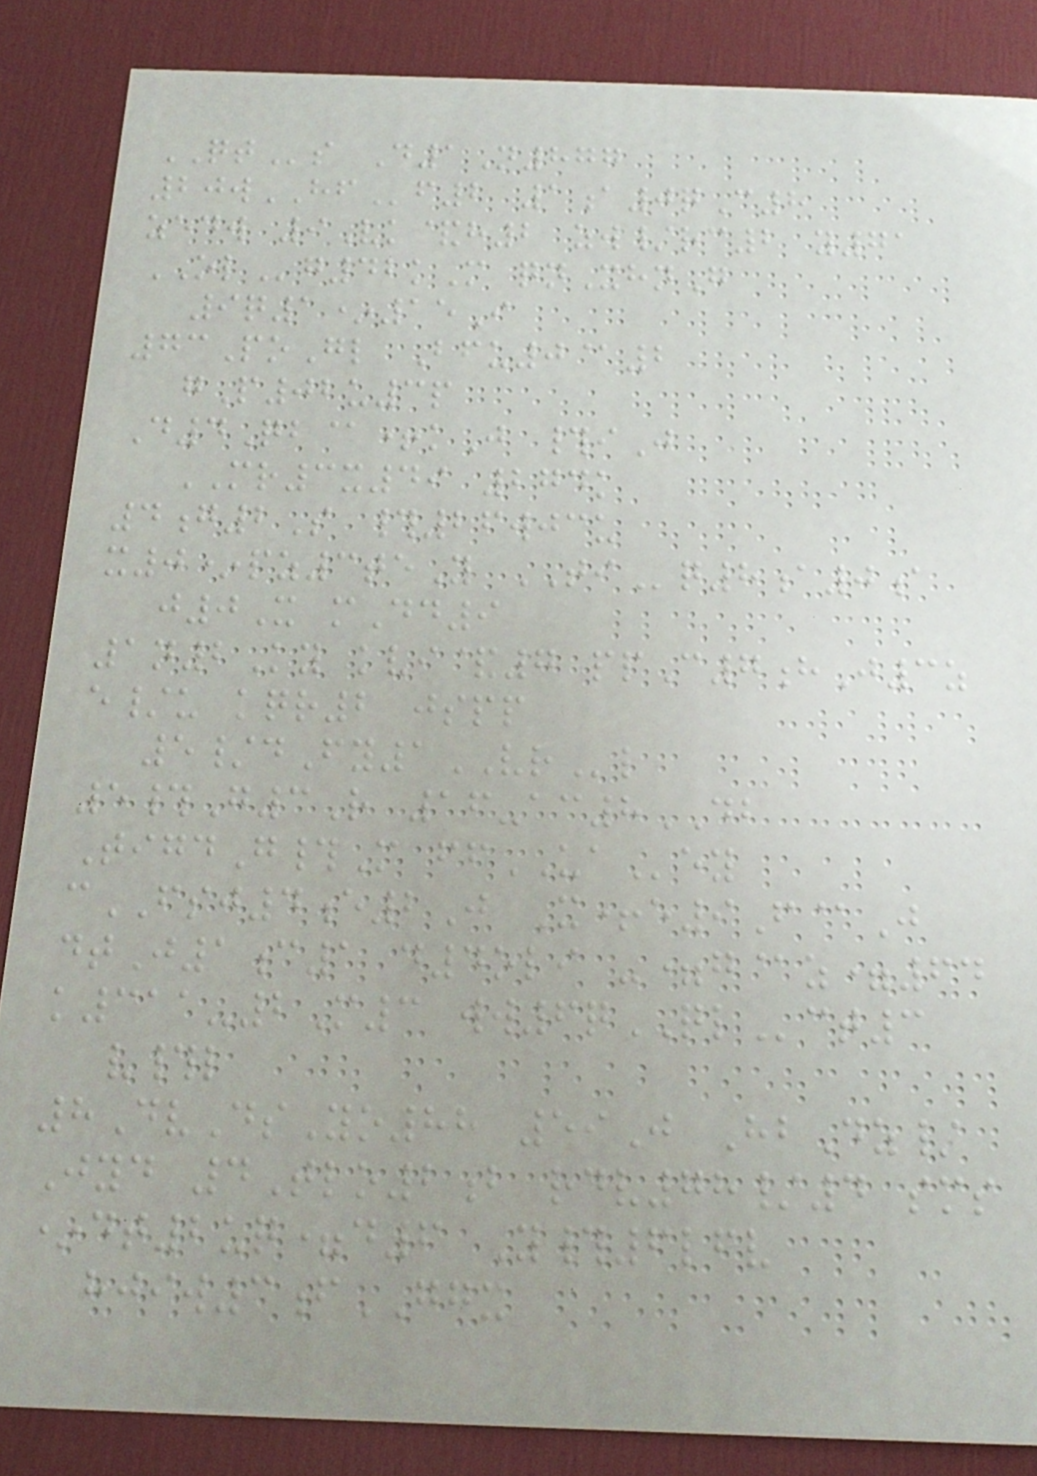QTs D1N877
20wHFf2 1a0qC8
zedw 9Vk&h2 zw/rc2 y71
OLg42kM qnXhnG
9q1*15I
73PoGl Bfu0@2
gP02u3p
D4Qb@+kJ #iJ
MR3x49 274k
4g2S #26wjcu
x0*pz3teY TIq8a0a
j0X mDd9
1n2Ky kvi&7 ppC7hJ3z
e/u kqr2 jspp
5/dFy1VRl
5#G3R 16-ac8DB
TigdG#M ffUAey
cFSJ4e2J X+e9F@J
dtJ1c1 d4oli -=g@z=64
k311-2M3 ww6qQLct3
v#l
8DvDsYo88 59J HbDz/
Jyd 4Tlo2b rdv78/4 sms
*dt2uq=d6 Y#6lfv
hjiw3fGGX
